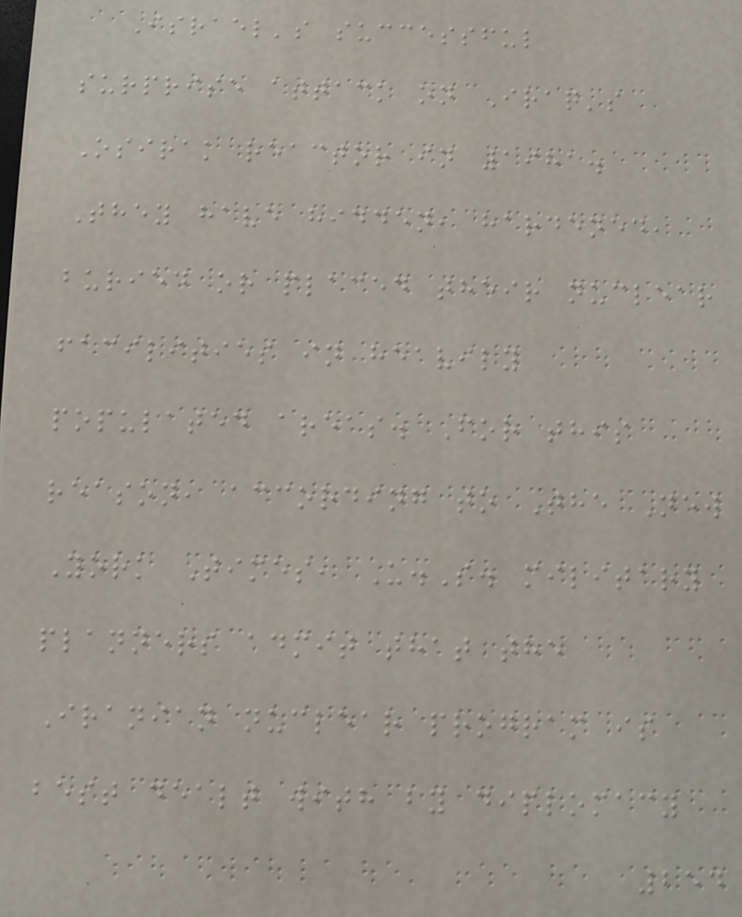Israel's successful
surprise attack on Iraq's
Osirak reactor in 1981.
They have hidden, hardened,
buried or placed their nuclear
facilities in heavily
populated areas. For this
reason, according to The New
York Times, U.S. military
planners admit that the
Iranian nuclear program is
best dealt with by diplomacy
254
